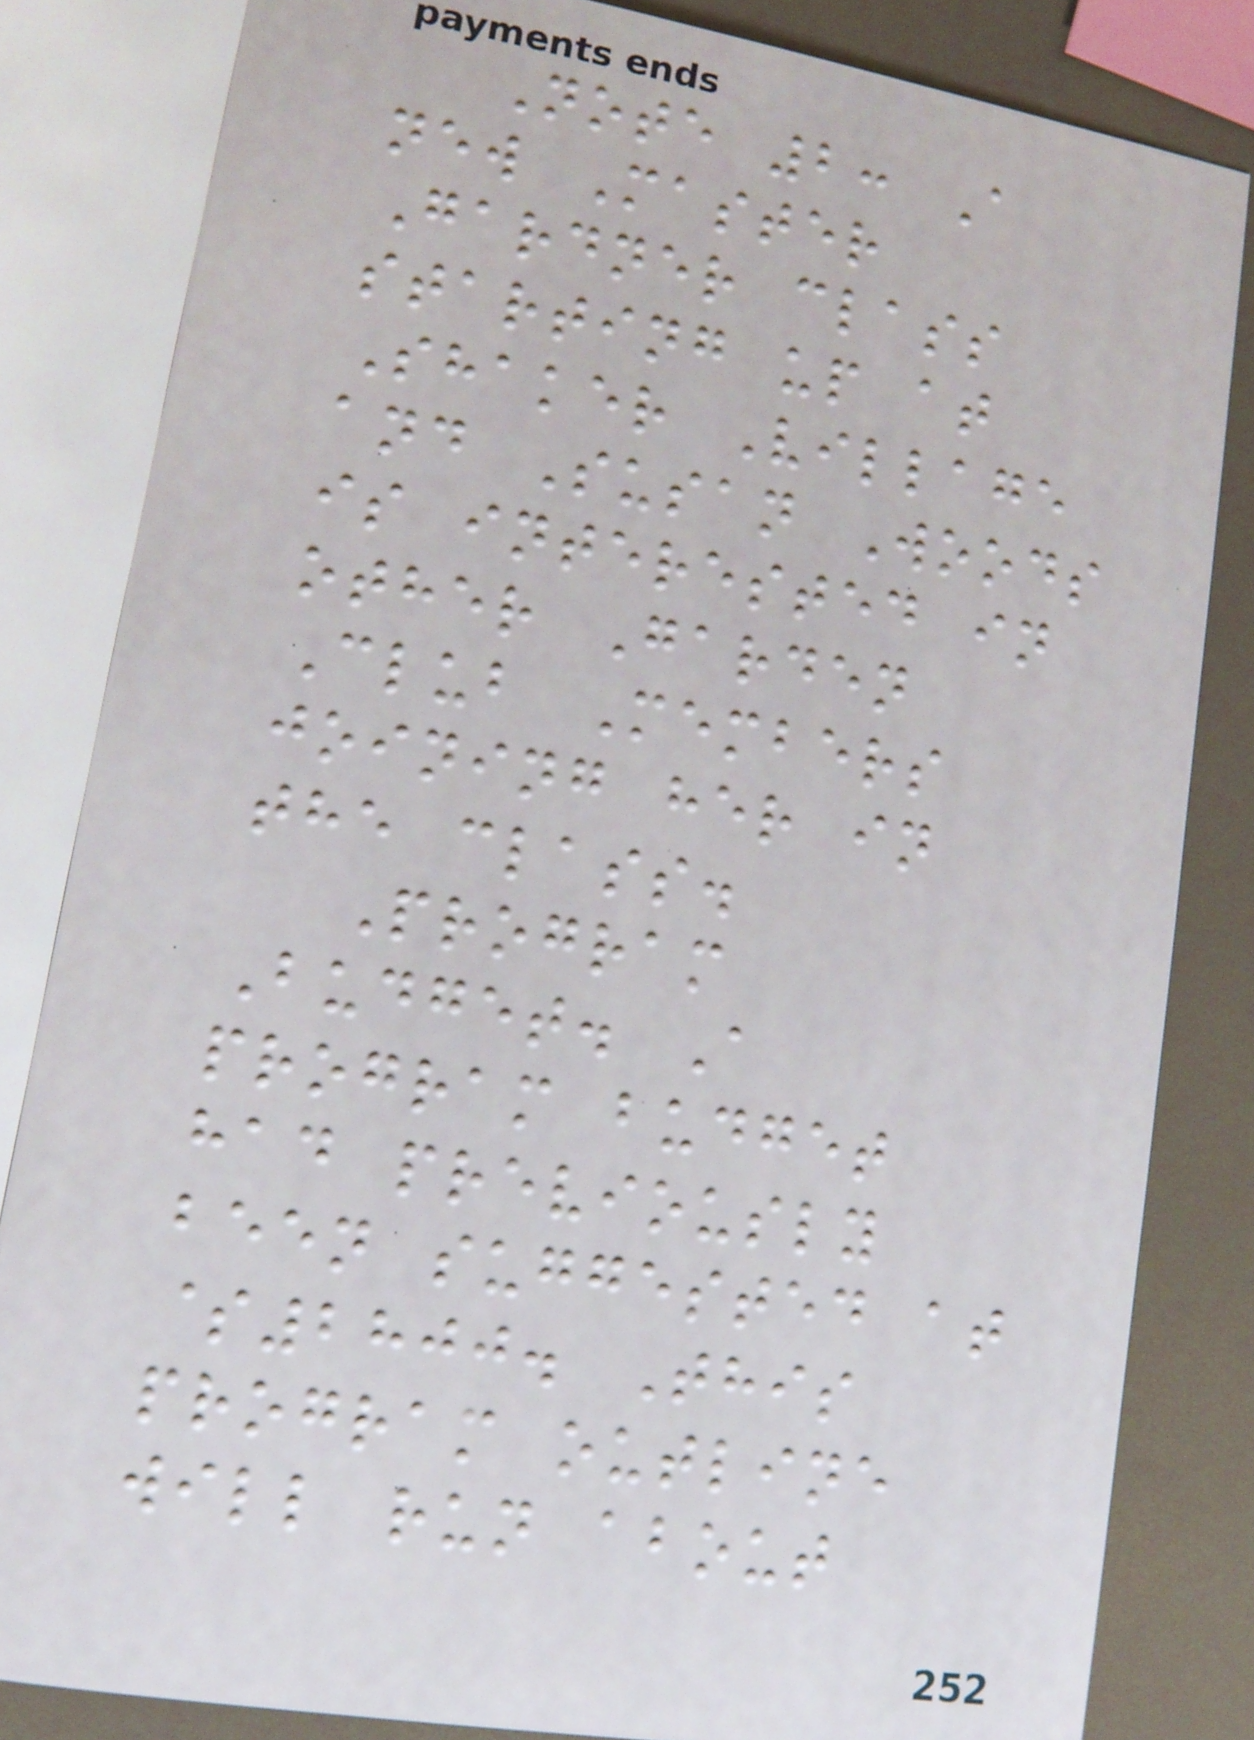Note 2: A
new Master
Gardner class
starting up at
Shaker Village
and Susan Woods
is interested in
other Garden
Club Members
joining her in
the class.
Program
Budget. A
program budget
had previously
been suggested at
$2800. This
program outline
will run about
